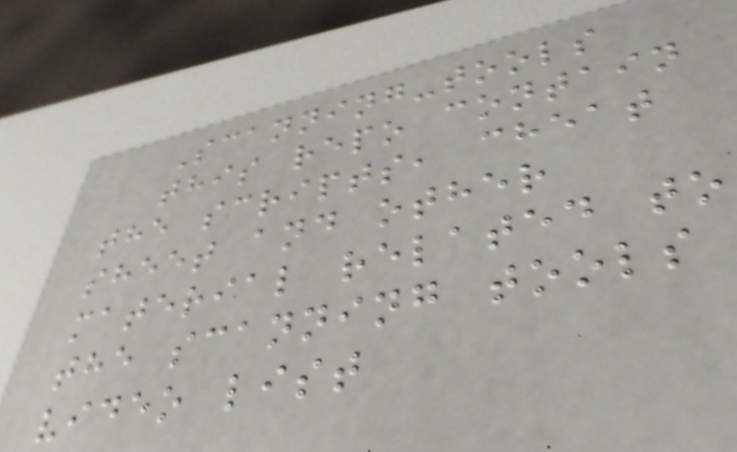Scanning-tools
this repo contain
the scripts, cheat
sheet and other
material related to
the scanning tools
video list
